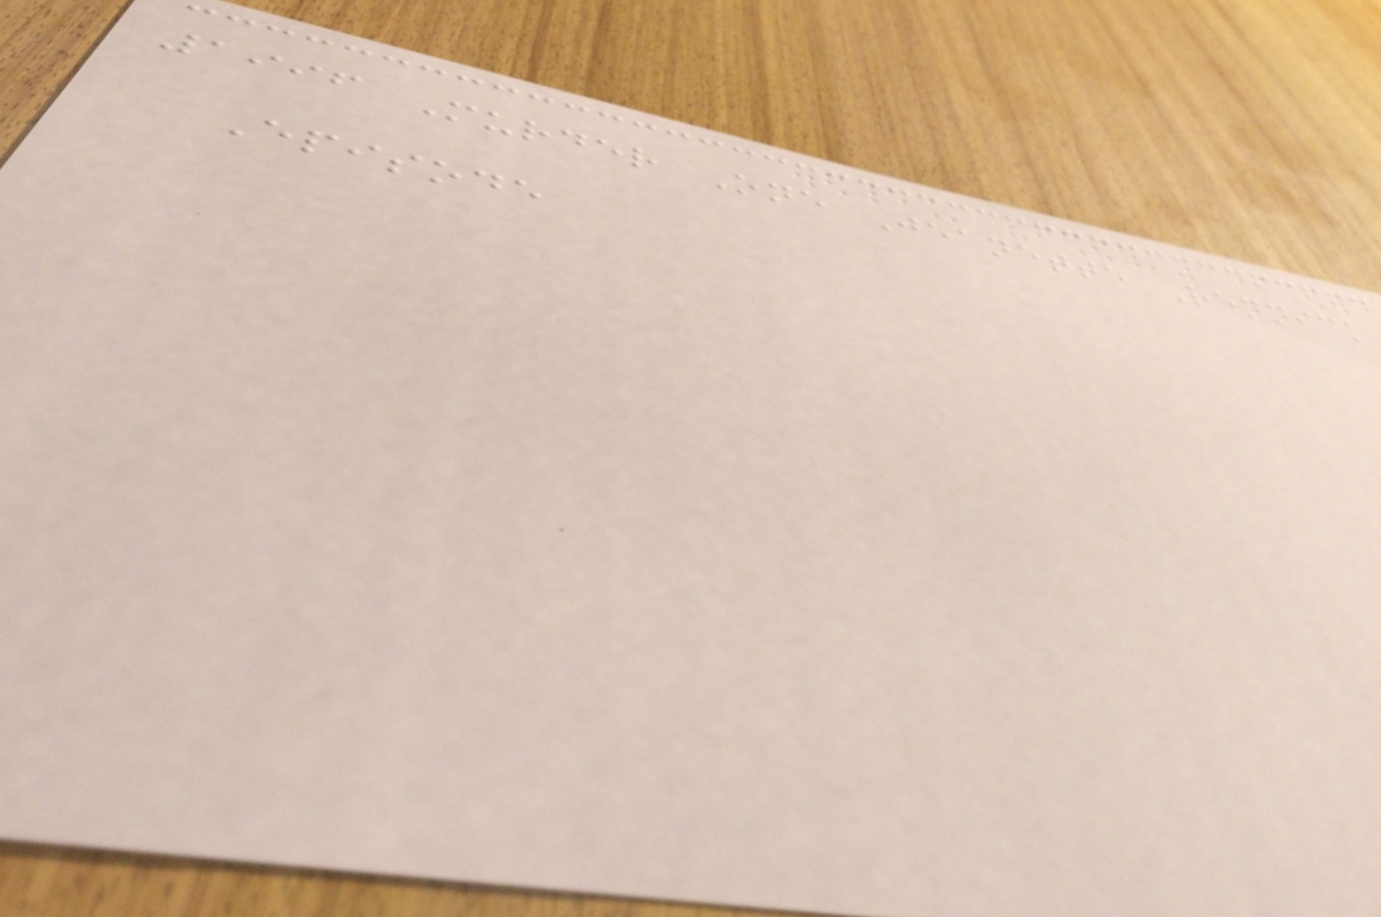1996 Murder One Jeanette Rennick
Episode
